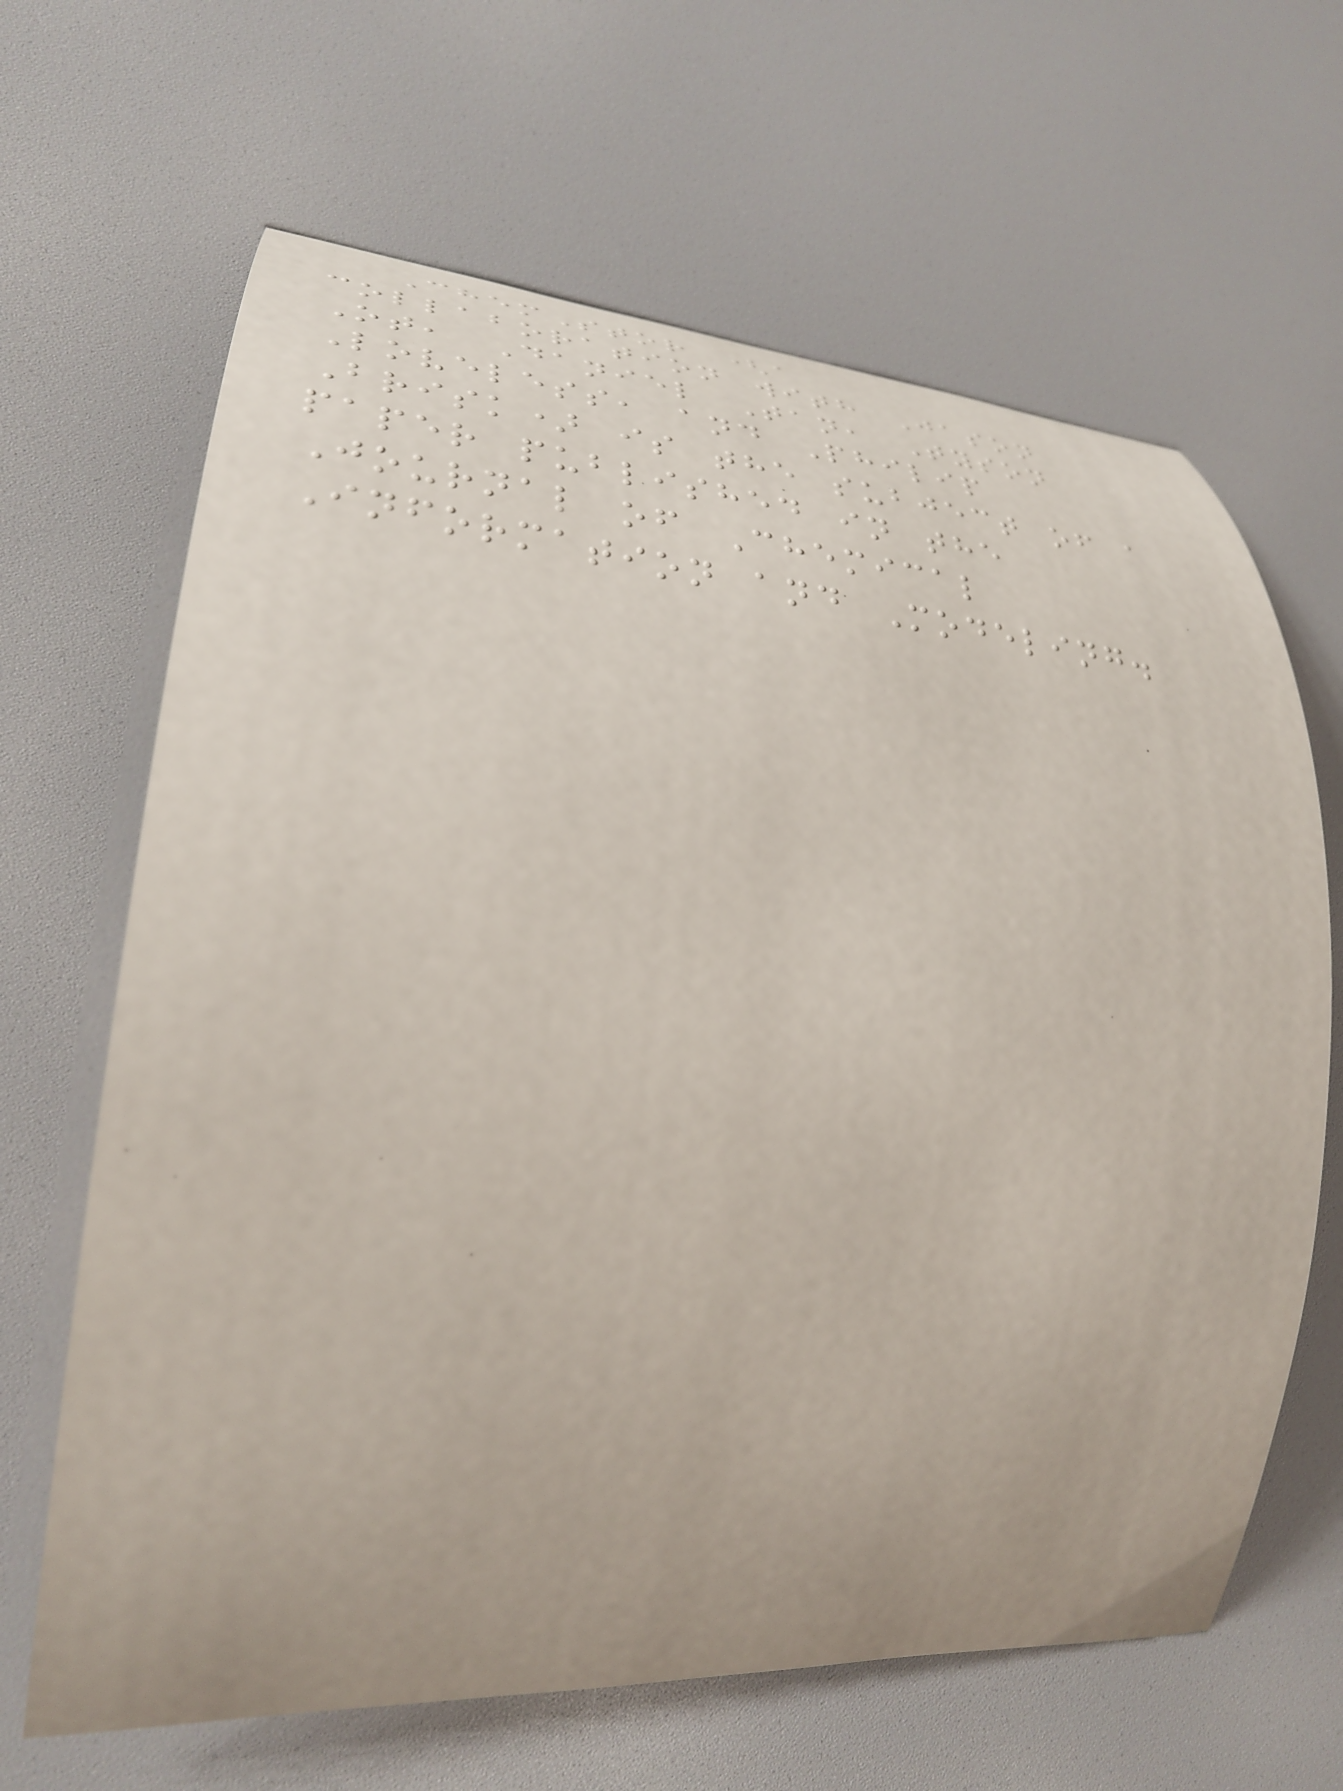ChemStor (a
collaboration with Jason
Ot, Daniel Tan, Tyson
Loveless, and Philip
Brisk) is the subject of a
paper published in the
Journal of Chemical
Information and Modeling.
